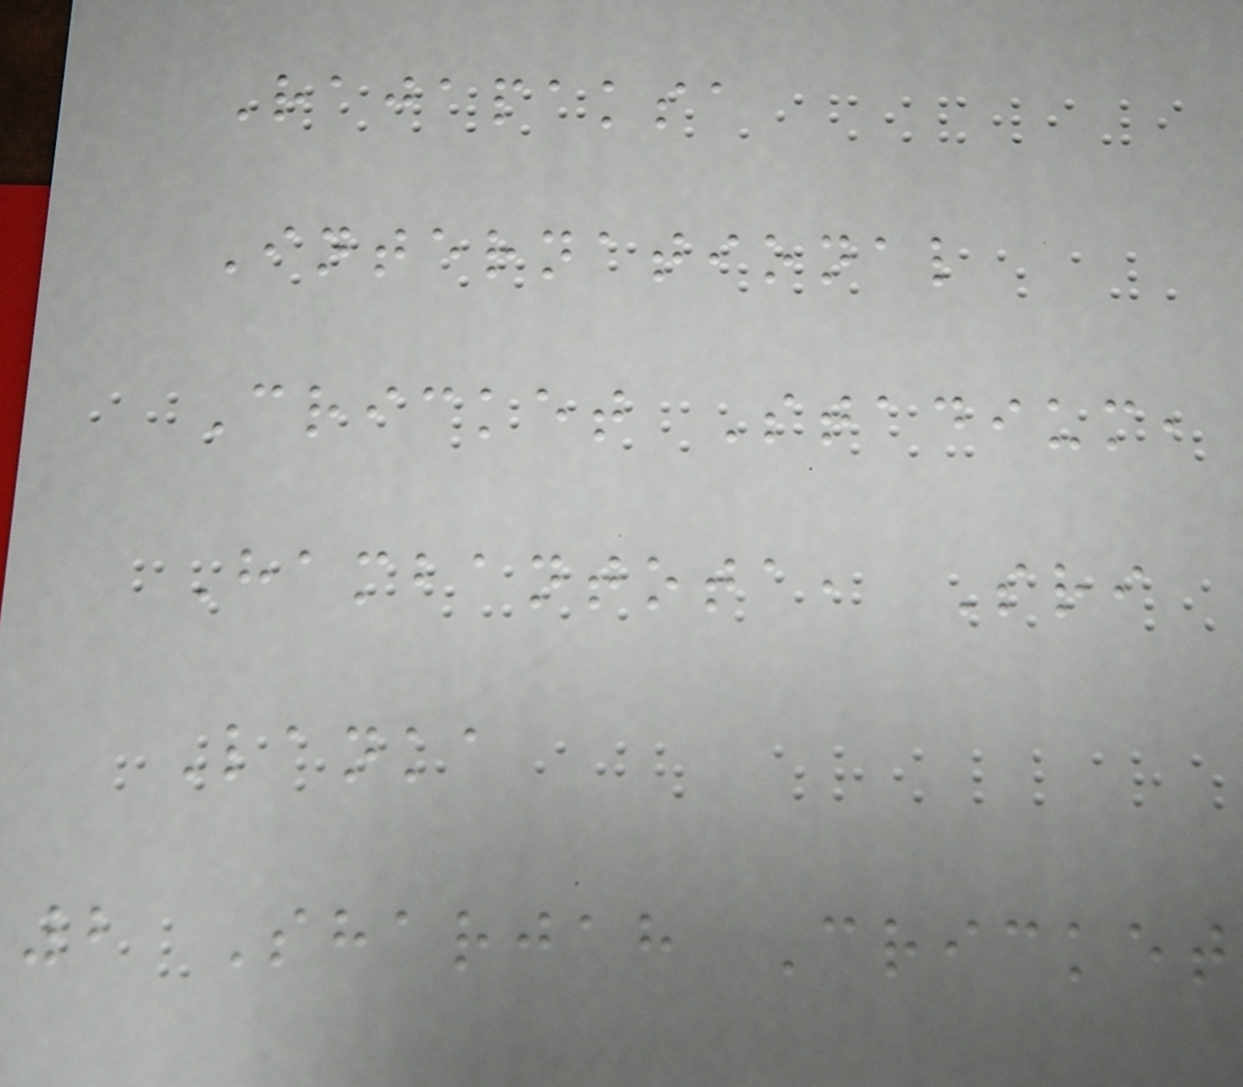Rajapaksa
International
Cricket Stadium,
Hambantota, Sri
Lanka
2 Sharjah Cricket
